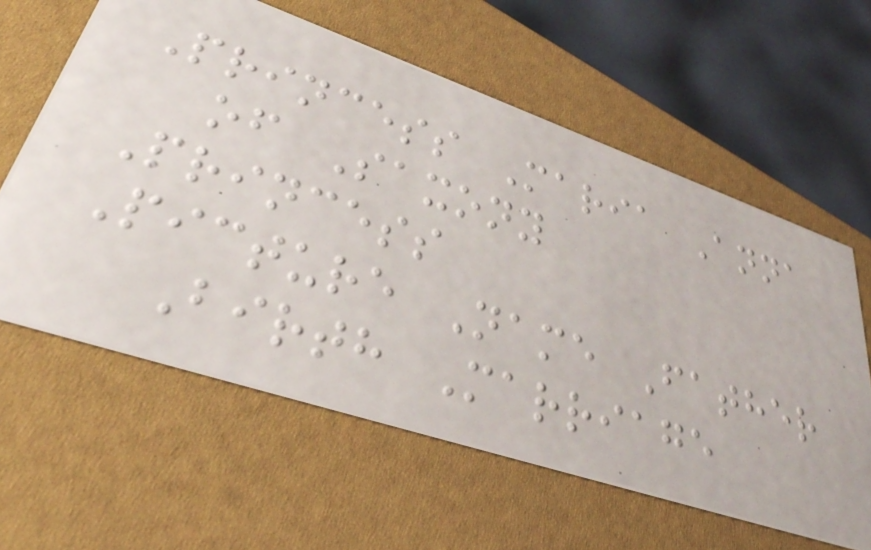Princess Maria Anna
of Saxony
Princess
Picture Name Father
Birth Marriage
